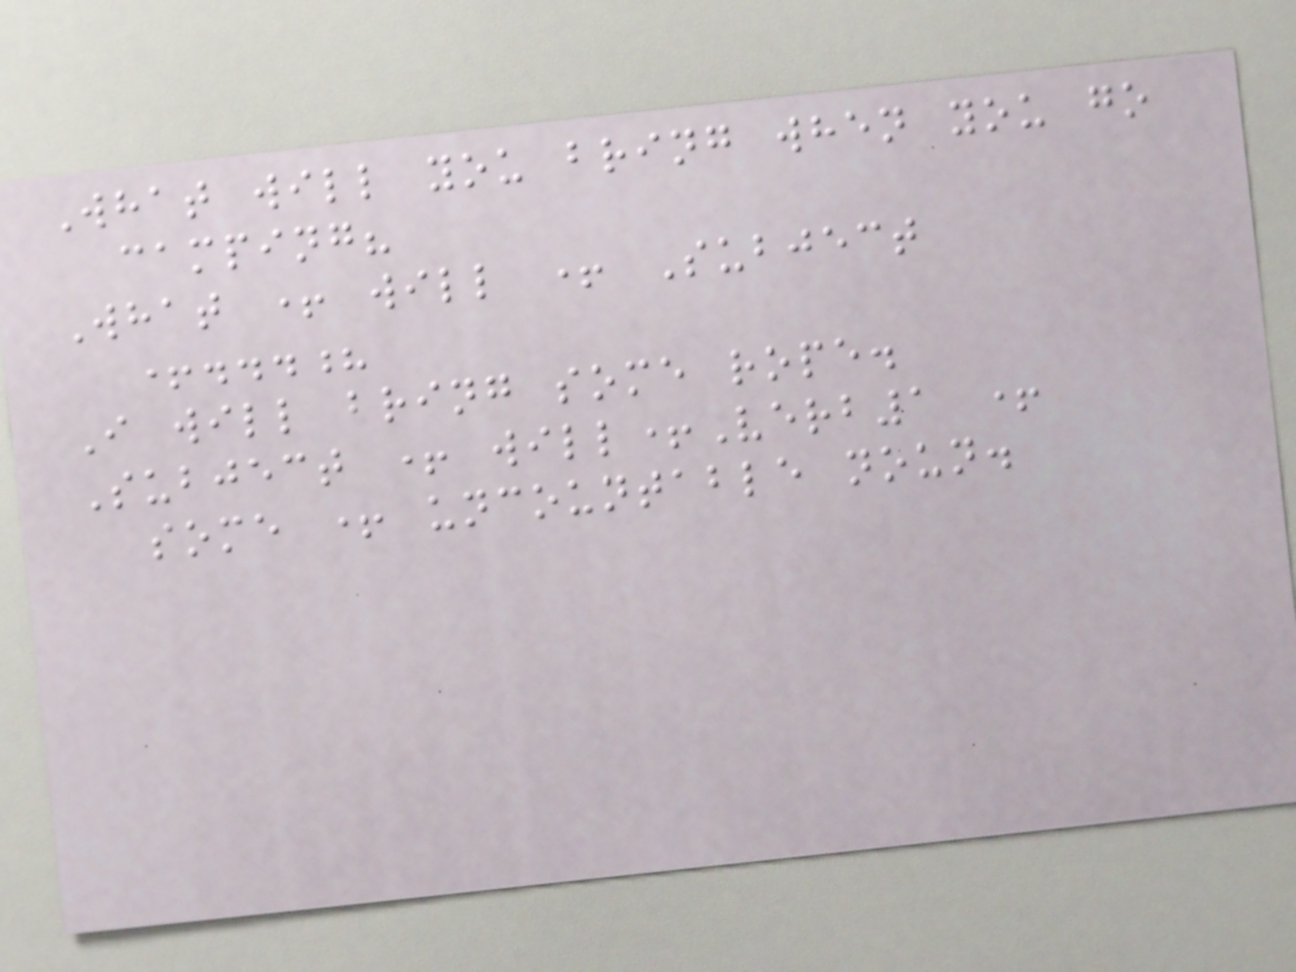What will you bring when you go
camping?
What + will + Subject
+...?
I will bring some rope.
Subject + will+Verb1 +
some + uncountable noun.
